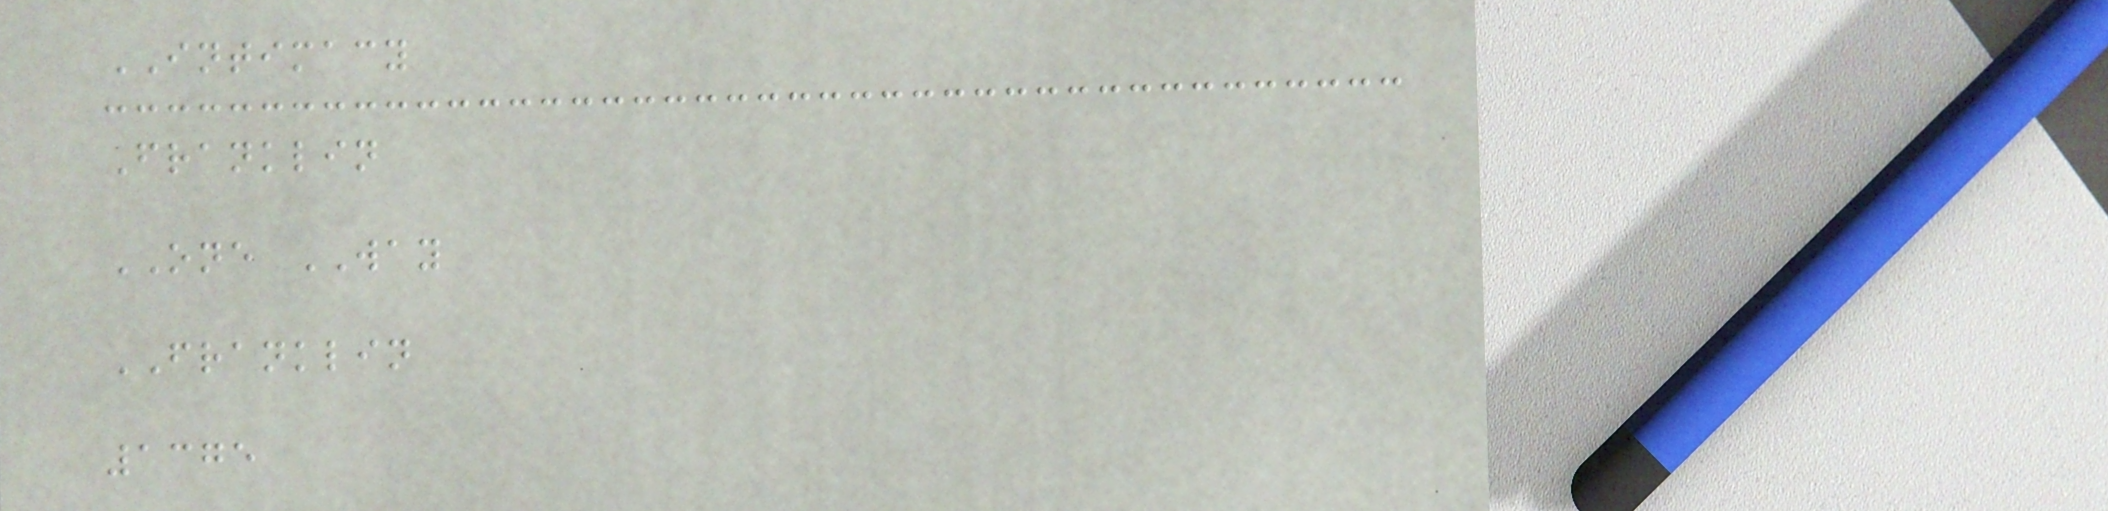INTIMACY
Franklin
ONE WAY
FRANKLIN
1375
